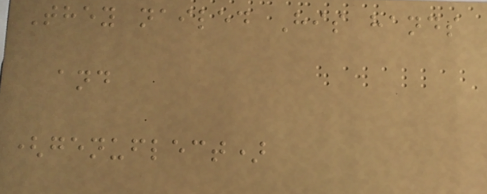They nailed His hands
and
(genuflect)
